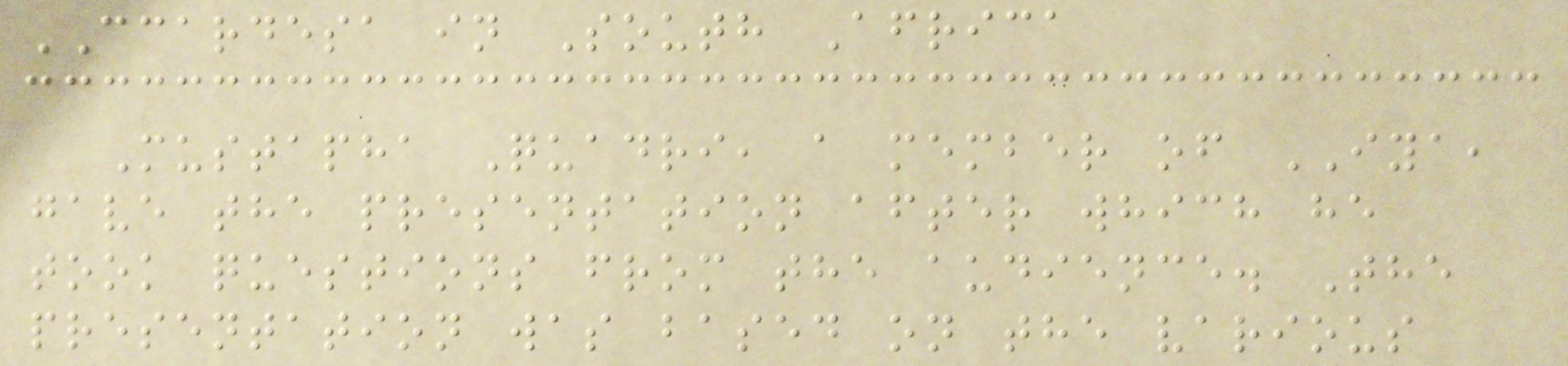CCARDESA in South Africa
Mustapha Quadri, a member of IYA,
gave the presentation after which he
took questions from the audience. The
presentation was based on the various
